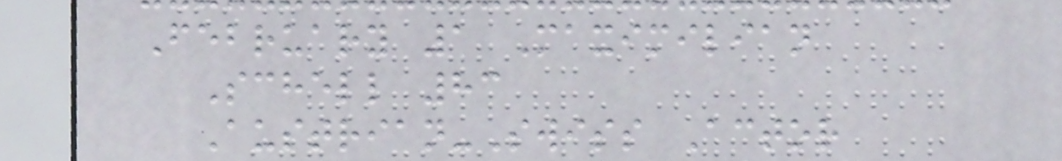February 1 Maximilian
Schell 83
Austrian-Swiss Actor
